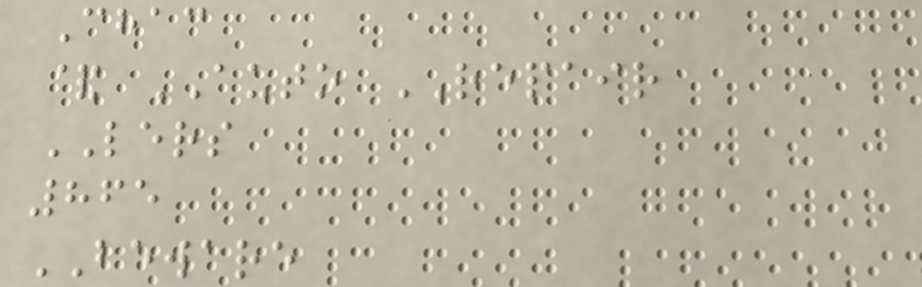Chac
& AUTO REPAIR
LERS
865
BEWARE
